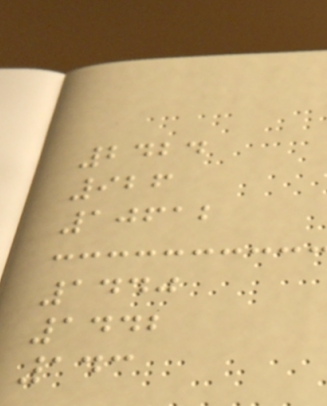2424
926
10612
1440
1442
143
